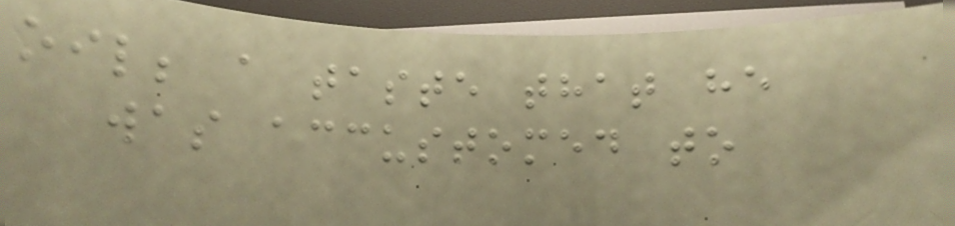oil; a taste that he
was accustomed to
